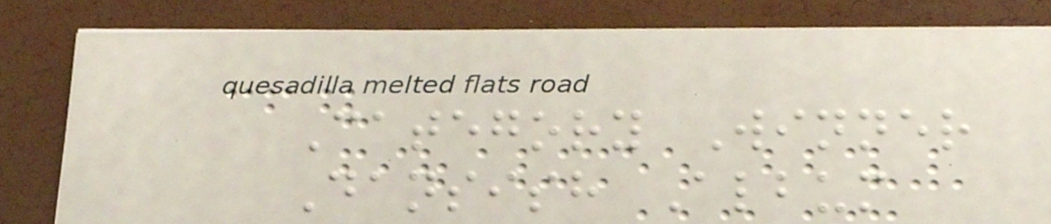Category Winner
Dansish Album
